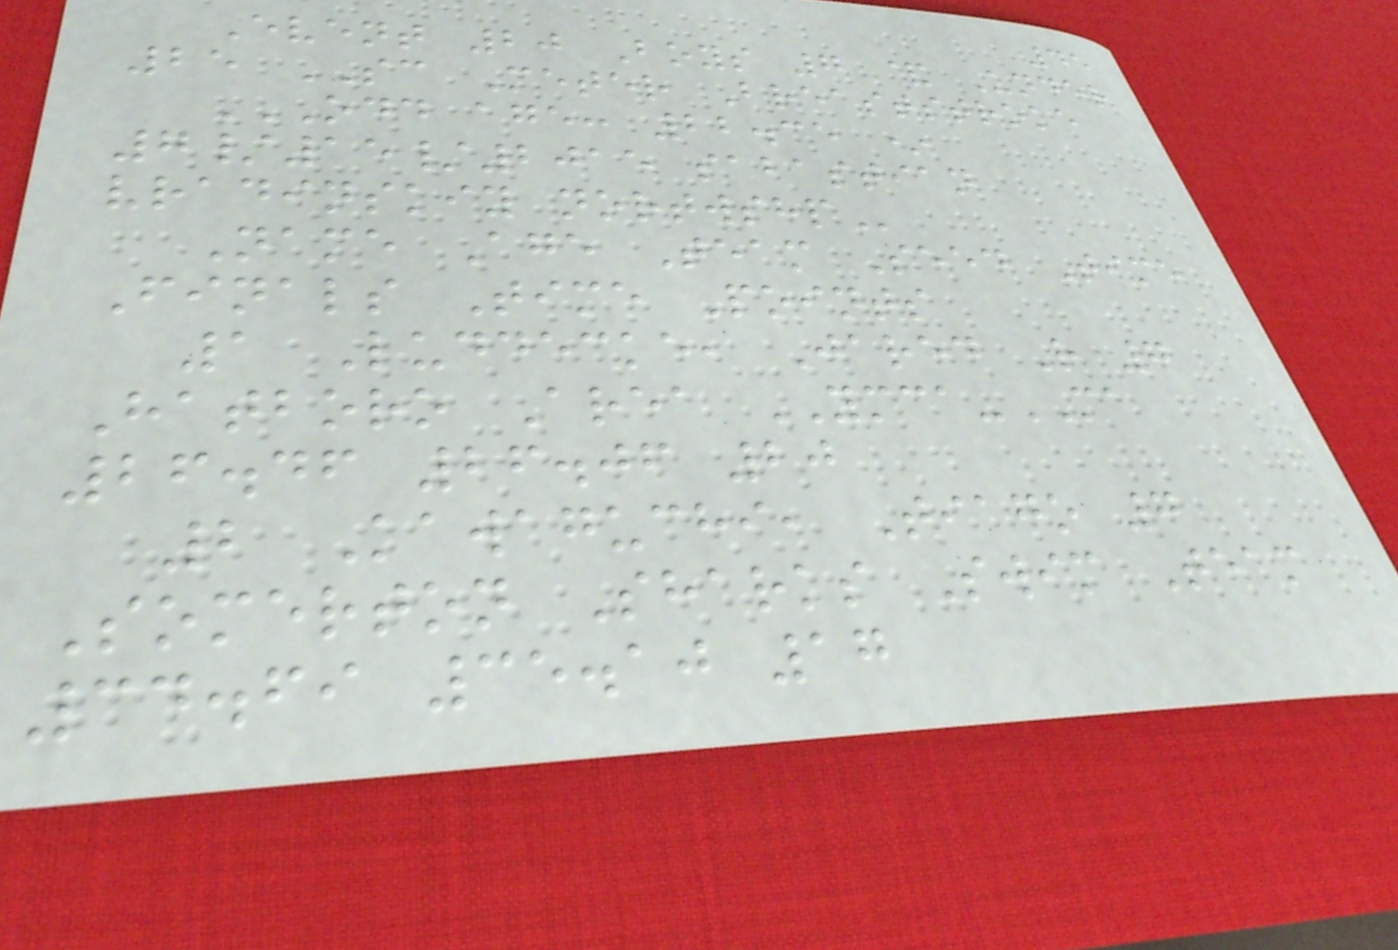45
Event 20 Boys 7 & Under
25 SC Meter Breaststroke
ODD AGE: 22.35 *
7/15/2015 SABASTIAN
VRADINSKIY NORTWSHP
Name Age Team Seed Time
Finals Time Points
1 Luddecke, Jared R 7
Hatboro Area YMCA-MA
26.46 26.06 20
2 Kawaguchi, Tiago 7
Somerton Sharks Swim Team
34.69 35.10 17
